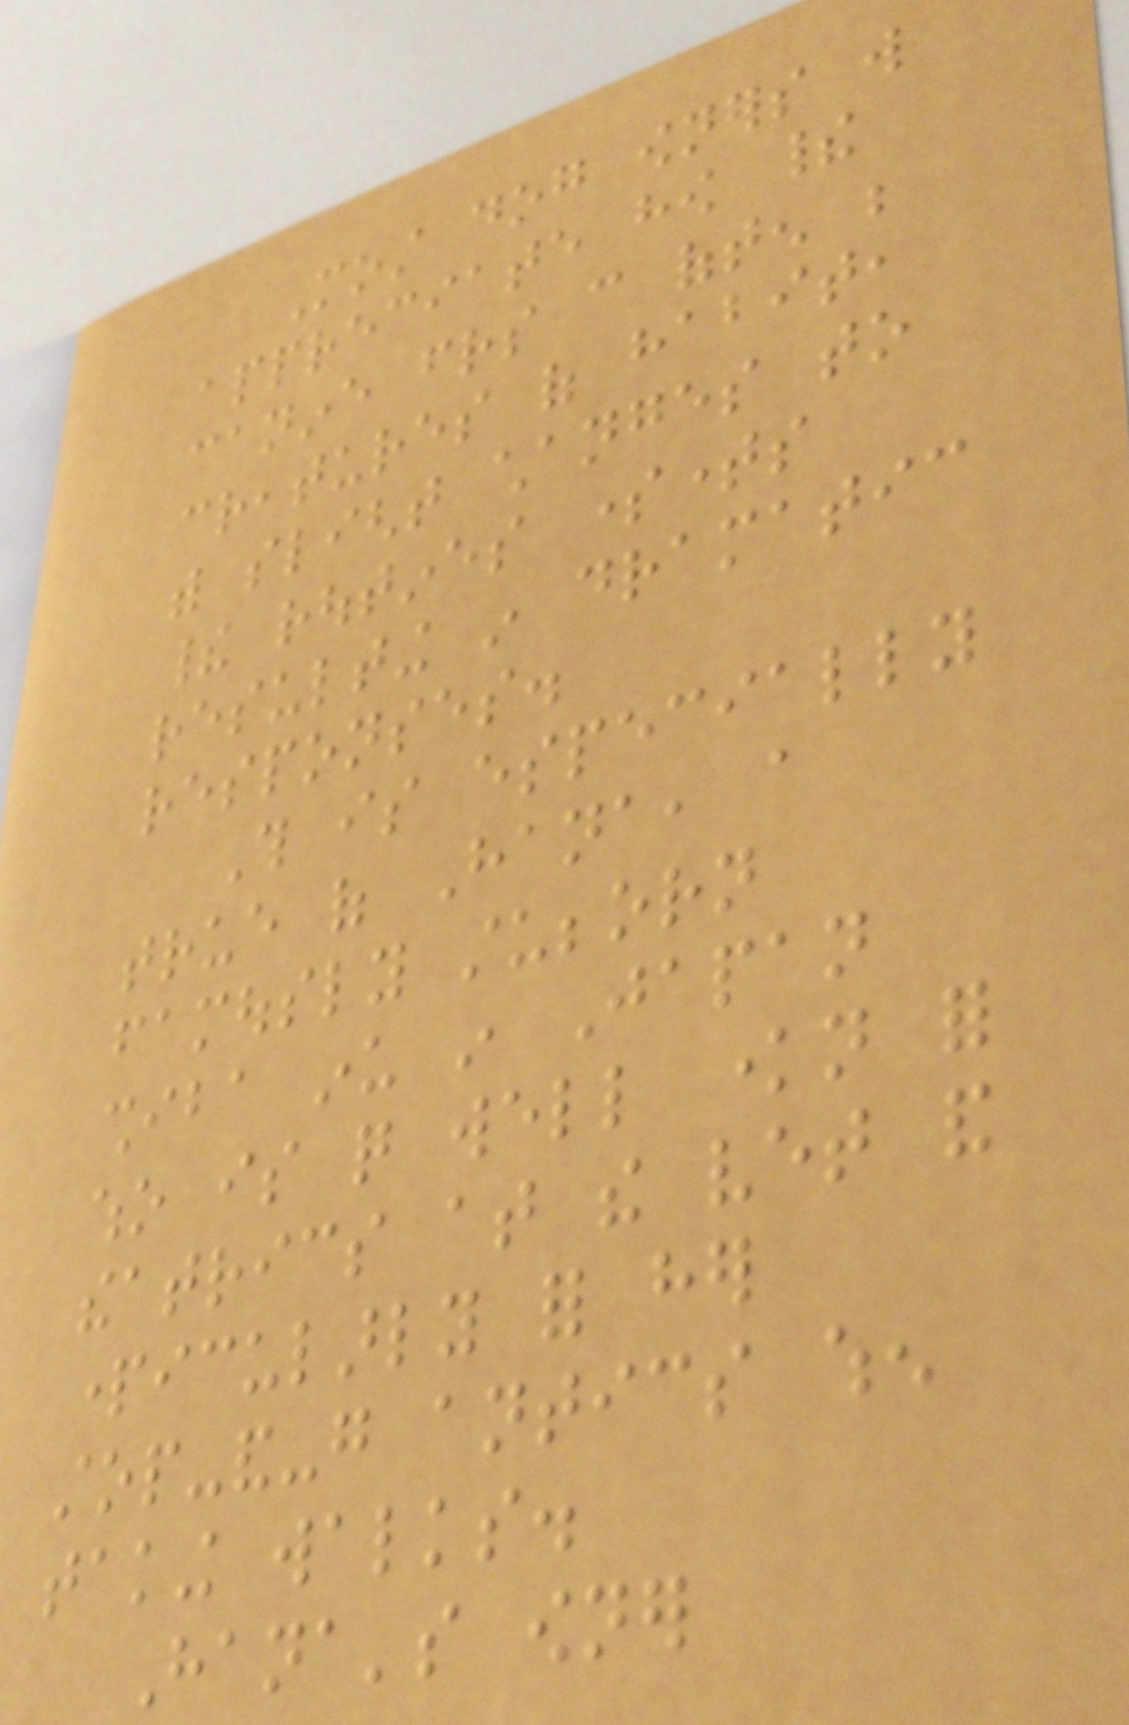Most dog owners will
appreciate how their
canine friends can often be
creatures of habit,
with slight changes to
their routines sometimes
resulting in dramatic
responses.
This is especially
true of Hana, a
famously stubborn
shiba inu in Japan
who is quite well known for
theatrics at the vet and
particularly for her
stop-and-go antics when
taking walks.
Hana's owner
